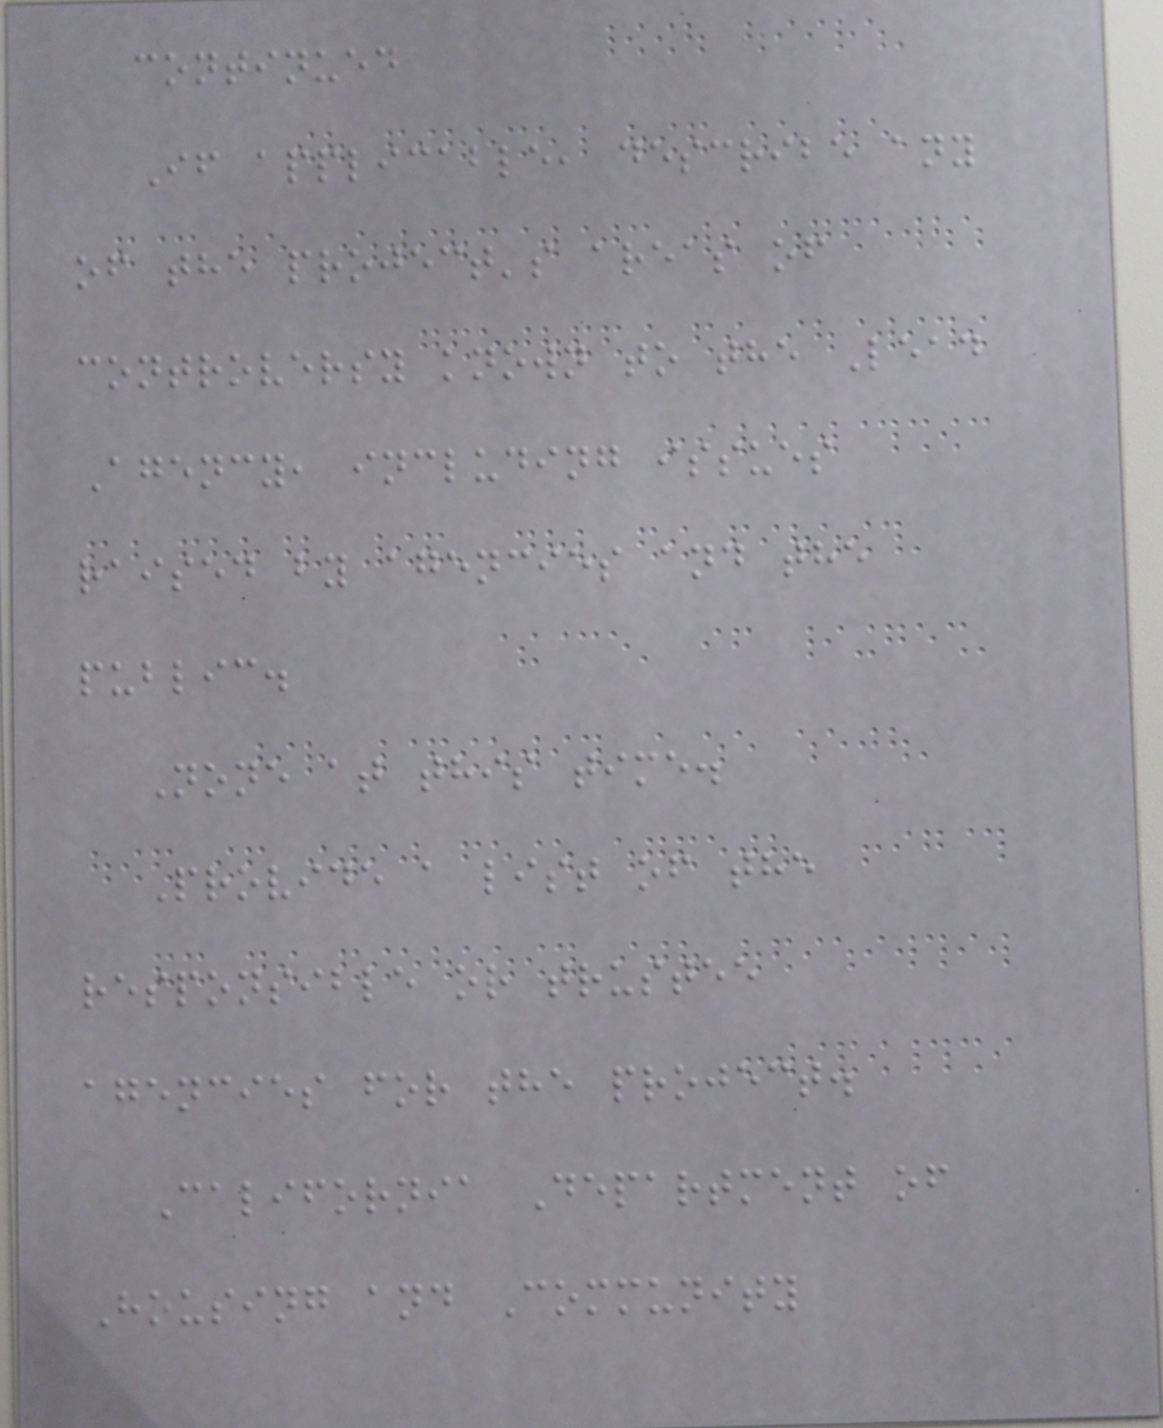continued
If applicable, describe any
of the project's areas of
controversy known to the Lead
Agency, including issues
raised by agencies and the
public.
None at this time.
Provide a list of the
responsible or trustee
agencies for the project.
California Department of
Housing and Community
